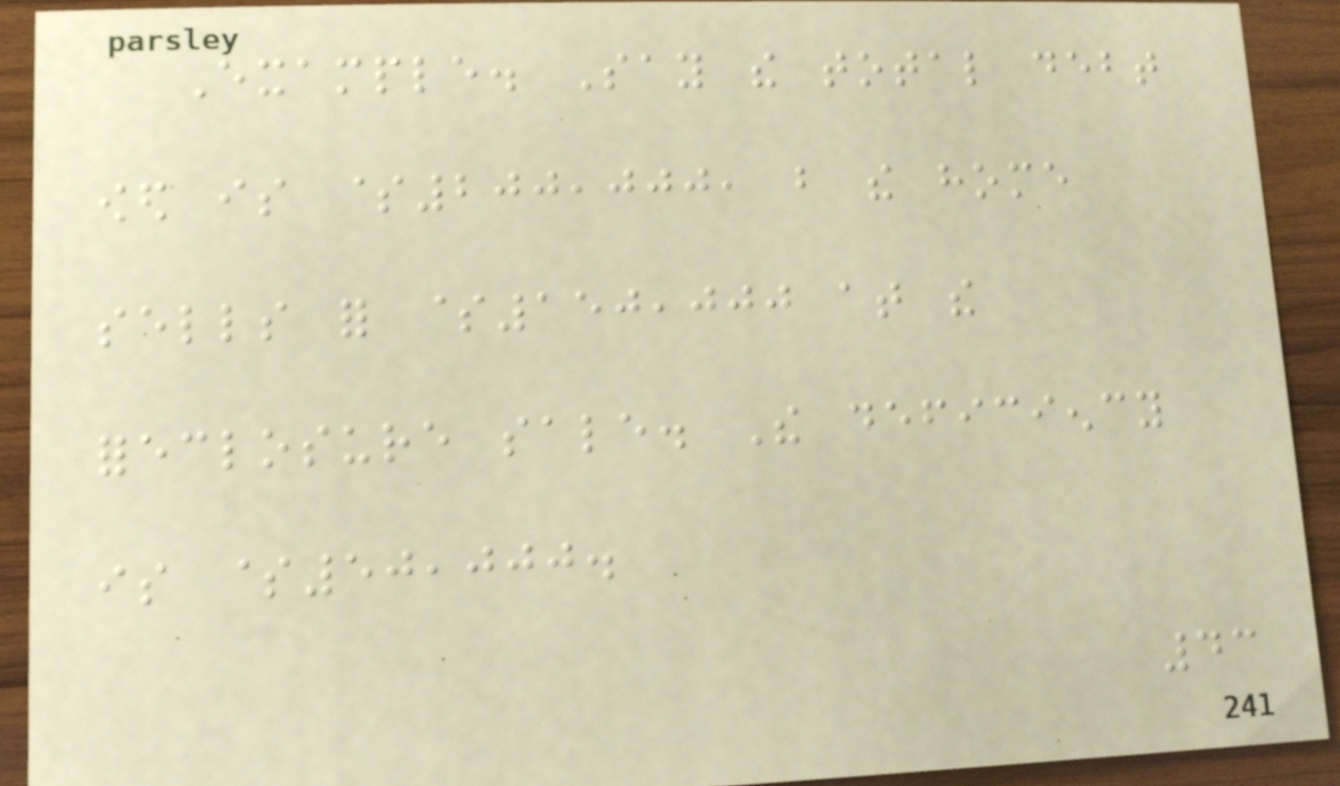Example. Say the total debt
owed is $200,000, but the home
sells for $150,000 at the
foreclosure sale. The deficiency
is $50,000.
43
